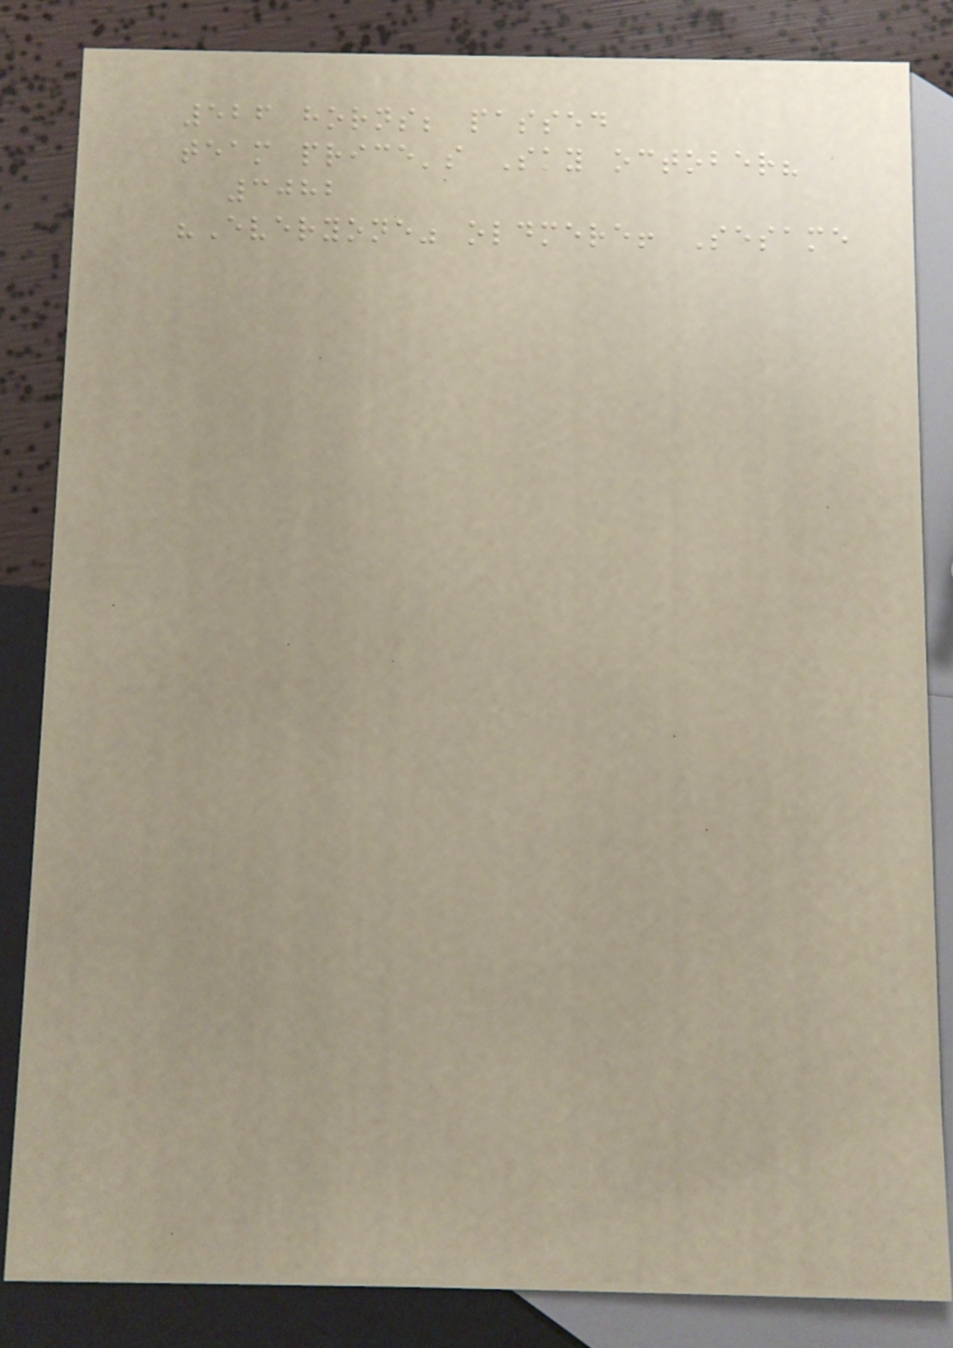526 horns; passed
team price's Sky october?
3082
"Everyone" oldmere! Sesame
